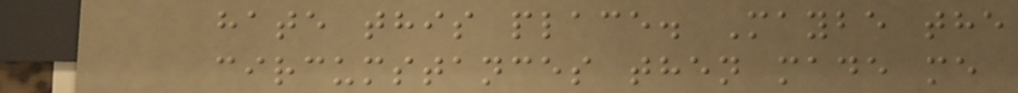hate this place. Maybe the
circumstances then made me
